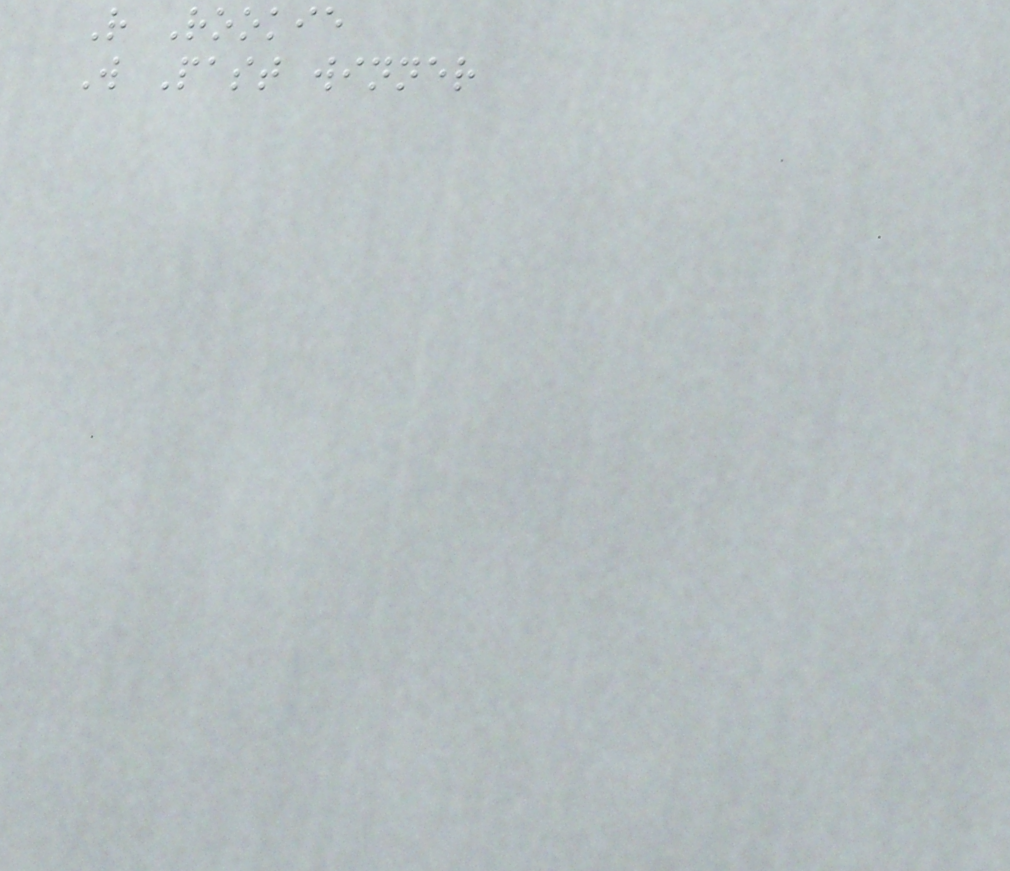R Rookie
W Past winner
